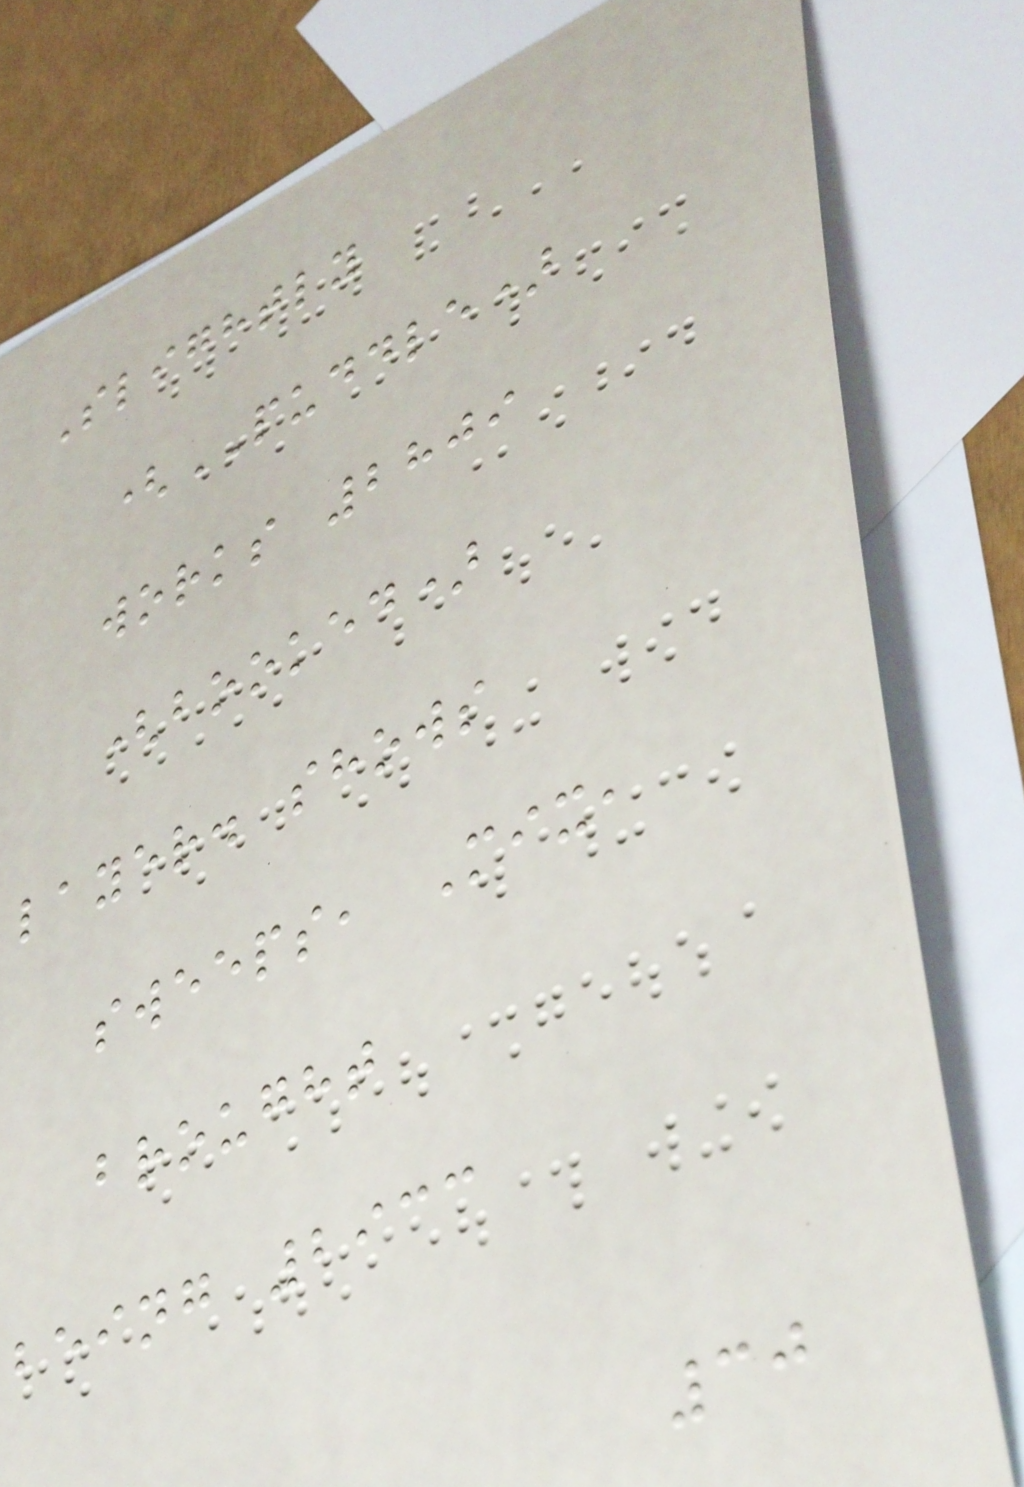Slightly
(PUDDLE)
works 2809
(booked)
layer. shows
sweeps, Mix,
brought
being 2933
30
